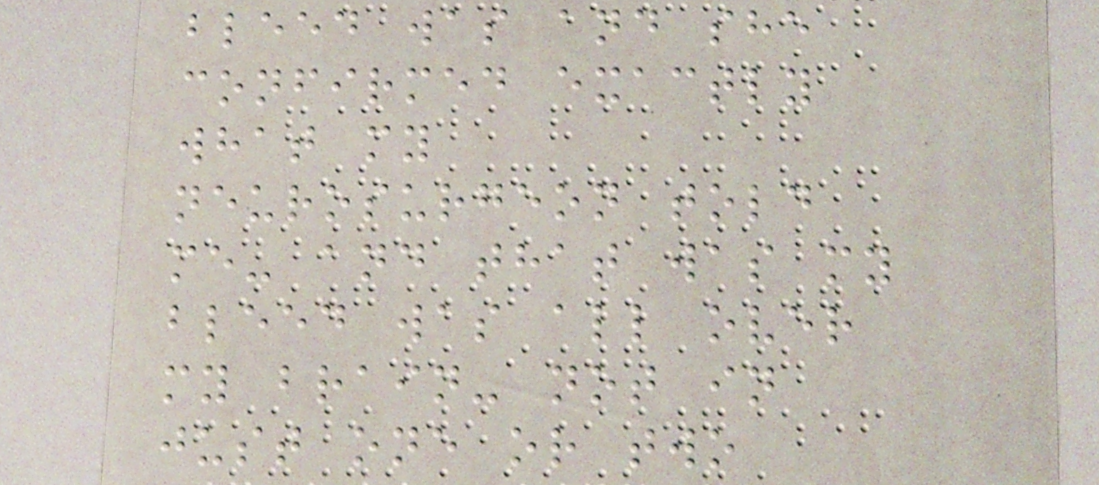bleed was and she
confirmed exactly
what my
neurosurgeon told
me- and that was my
bleed was all over
my brain- not in
just one or two
